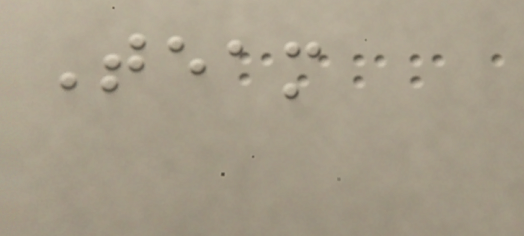Team
